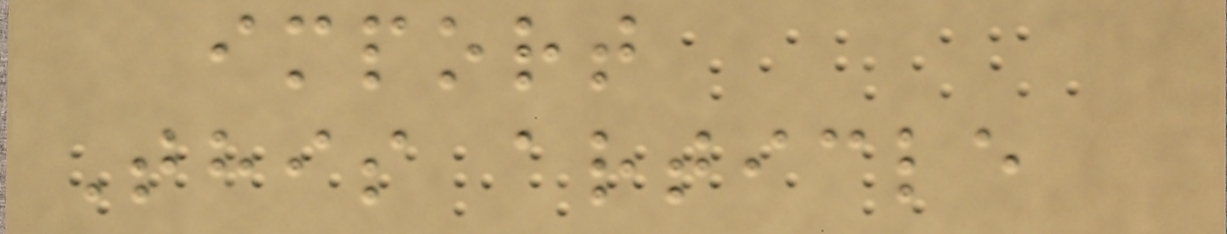import
This article
